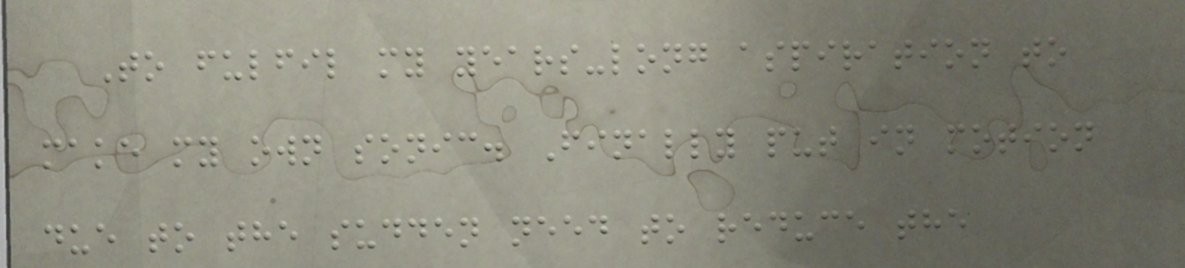To fulfil my years-long aspiration to
make my own sonic. Finally put in motion
due to the sudden need to reduce the
